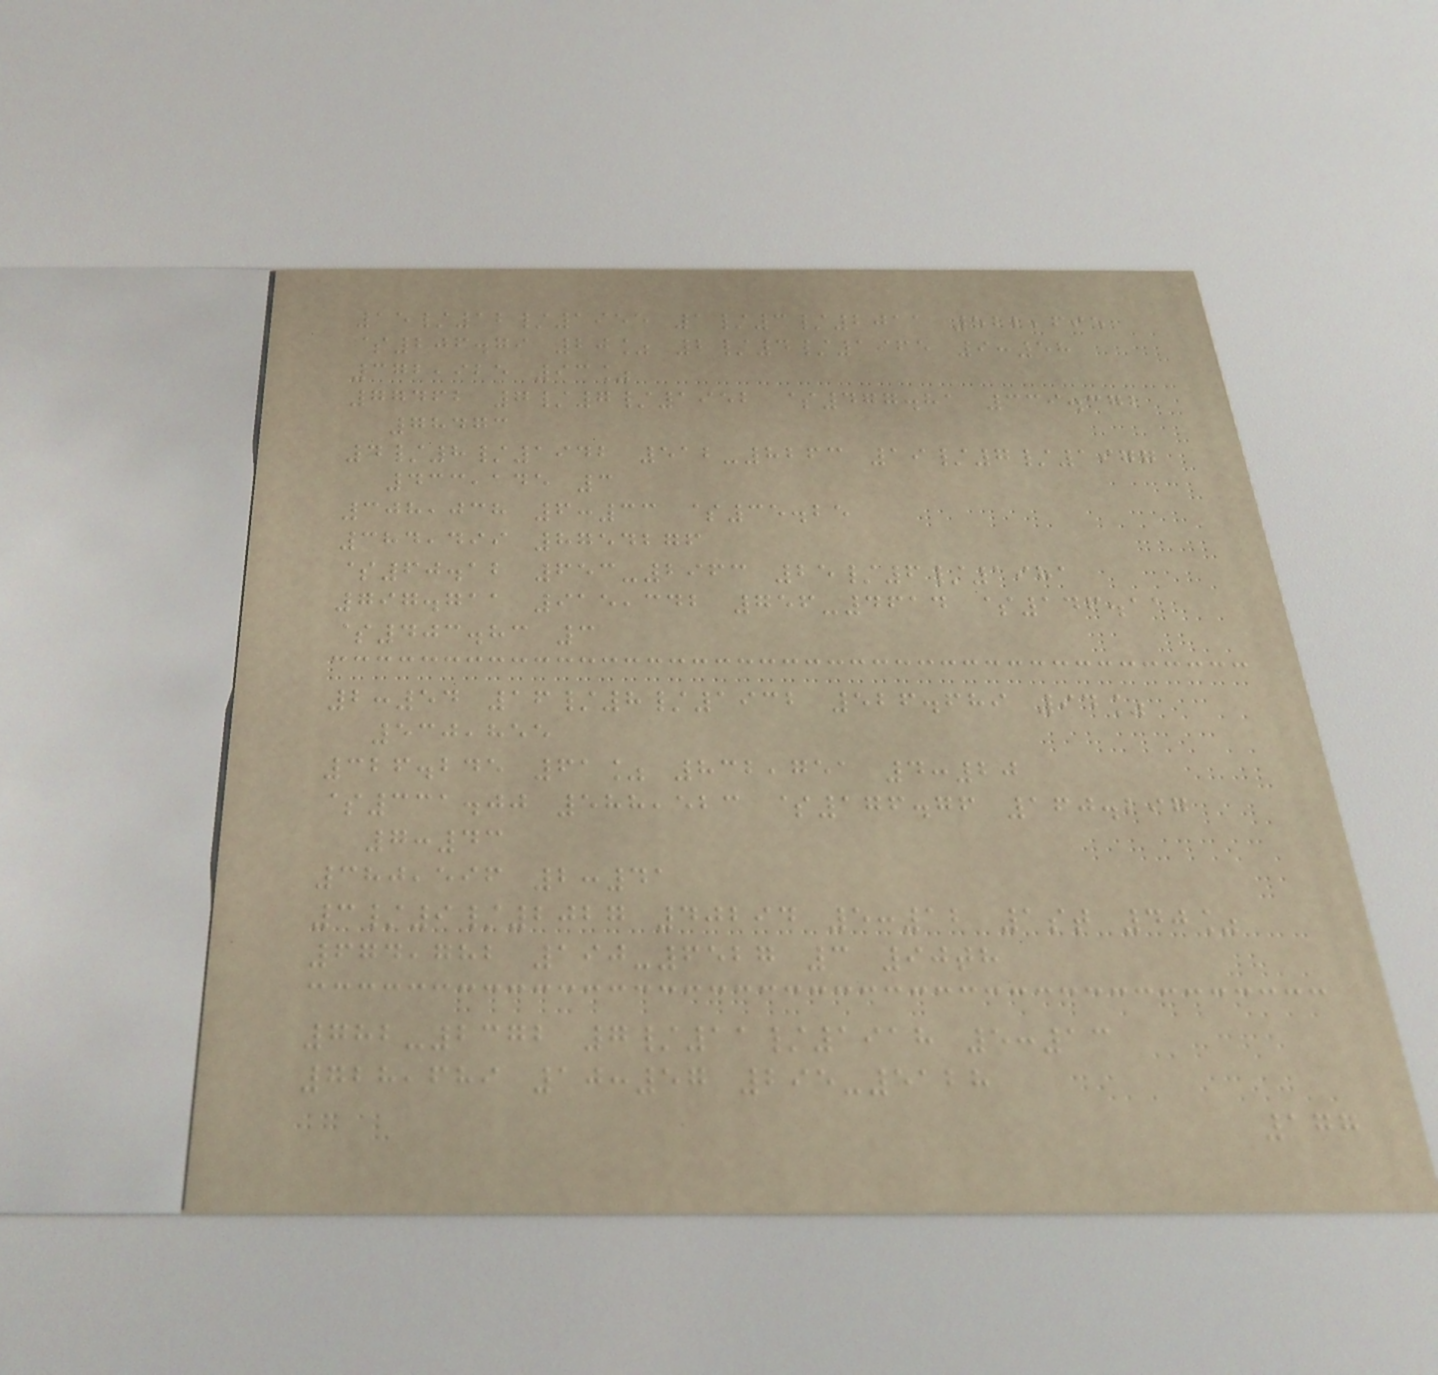15/12/1955 1/3/2011 522,695
$206.79 20% 2/4/1965 9:58
372,925 93%
77462 7/7/1952 $477.81 339.372
78473
4/8/1942 512-8263 19/7/1977
433,145 3
308,038 6:33 $35.25
384,499 8754276
$60.12 653-2963 25/6/1981
797.711 915,342 756-4614 $146.11
$403.83 3
2:54 16/8/1932 526.689 94%
530,855
326.245 61% 832,751 4:20
$331.00 588,523 $176.76 160.297
7:43
380,596 2:41
3/9/2027 40294 5:12 1st 40%
674,782 190-6527 3 90th
782-2372 7/11/1918 5:13
728,689 10:57 295-5128
177
